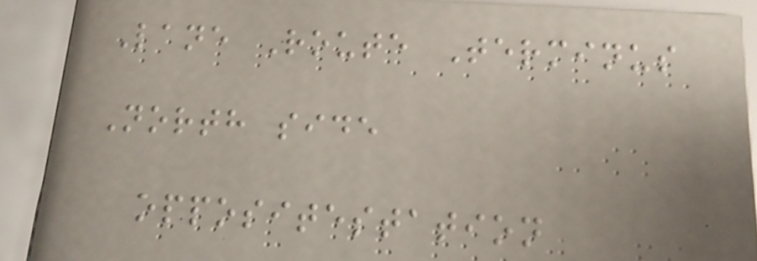Lane Route Terminus
North side
oppositestation
